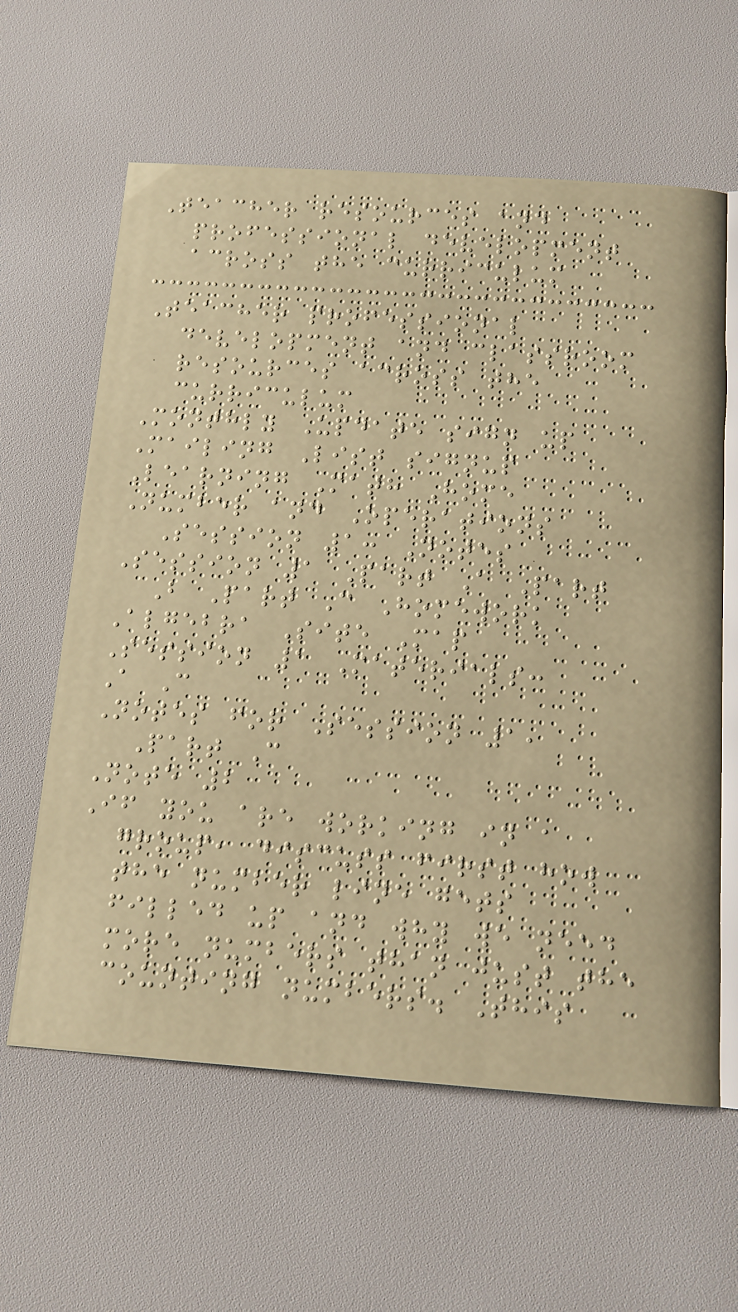Teacher resources and
professional development
across the curriculum
Teacher professional
development and classroom
resources across the
curriculum
Monthly Update sign up
Mailing List signup
Learning Math Home
Number and Operations
Session 1: Notes
Session 1 Part A Part
B Part C Homework
Algebra Site Map
Session 1 Materials:
A C
Notes for Session 1,
Part C
Note 2
If you are working in a
group, discuss first how
the number line gets
filled up and why we need
more numbers than just the
counting numbers. This
